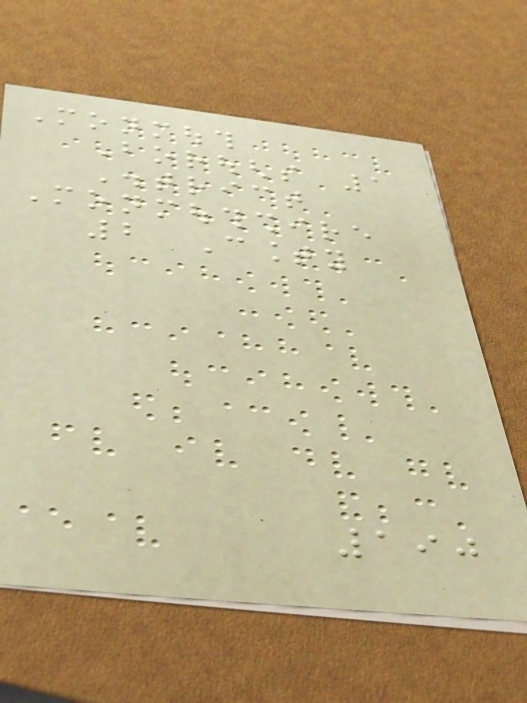Monmouth
Boroughs 1
District
Monmouthshire
2 County
190
